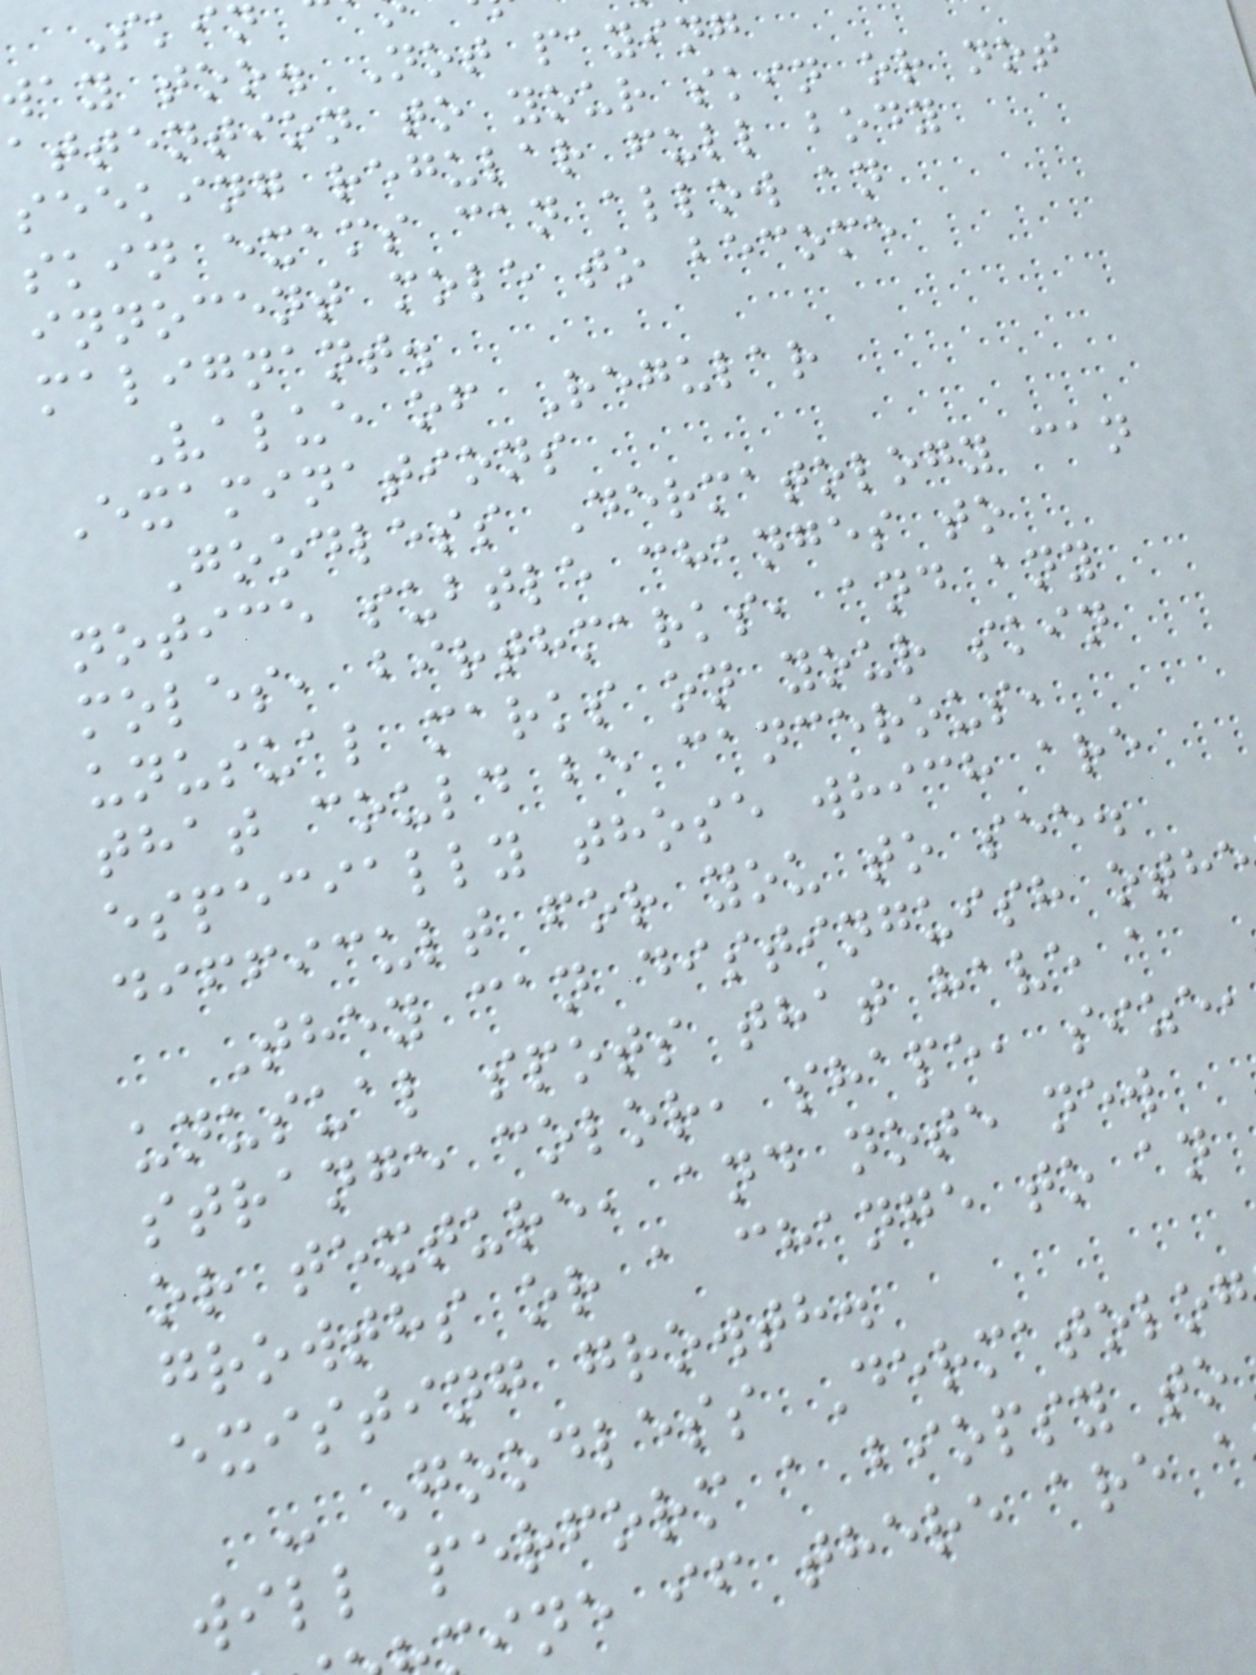ay too. Not paying
attention to your skin or not
seeking regular full body
skin exams can allow an
innocent mole to become
malignant.
Value of Regular
Examinations
Goodless Dermatology can
notice subtle changes to
moles, birthmarks, and any
unusual marks on your skin
that could be cancerous,
especially those which are
difficult for you to see.
They can distinguish othe
unusual spots that have a
strange color, shape, size,
or texture, and note new
growths or a change to an
existing growth.
- Goodless Dermatolog
will perform a biopsy to
ine if there are a
